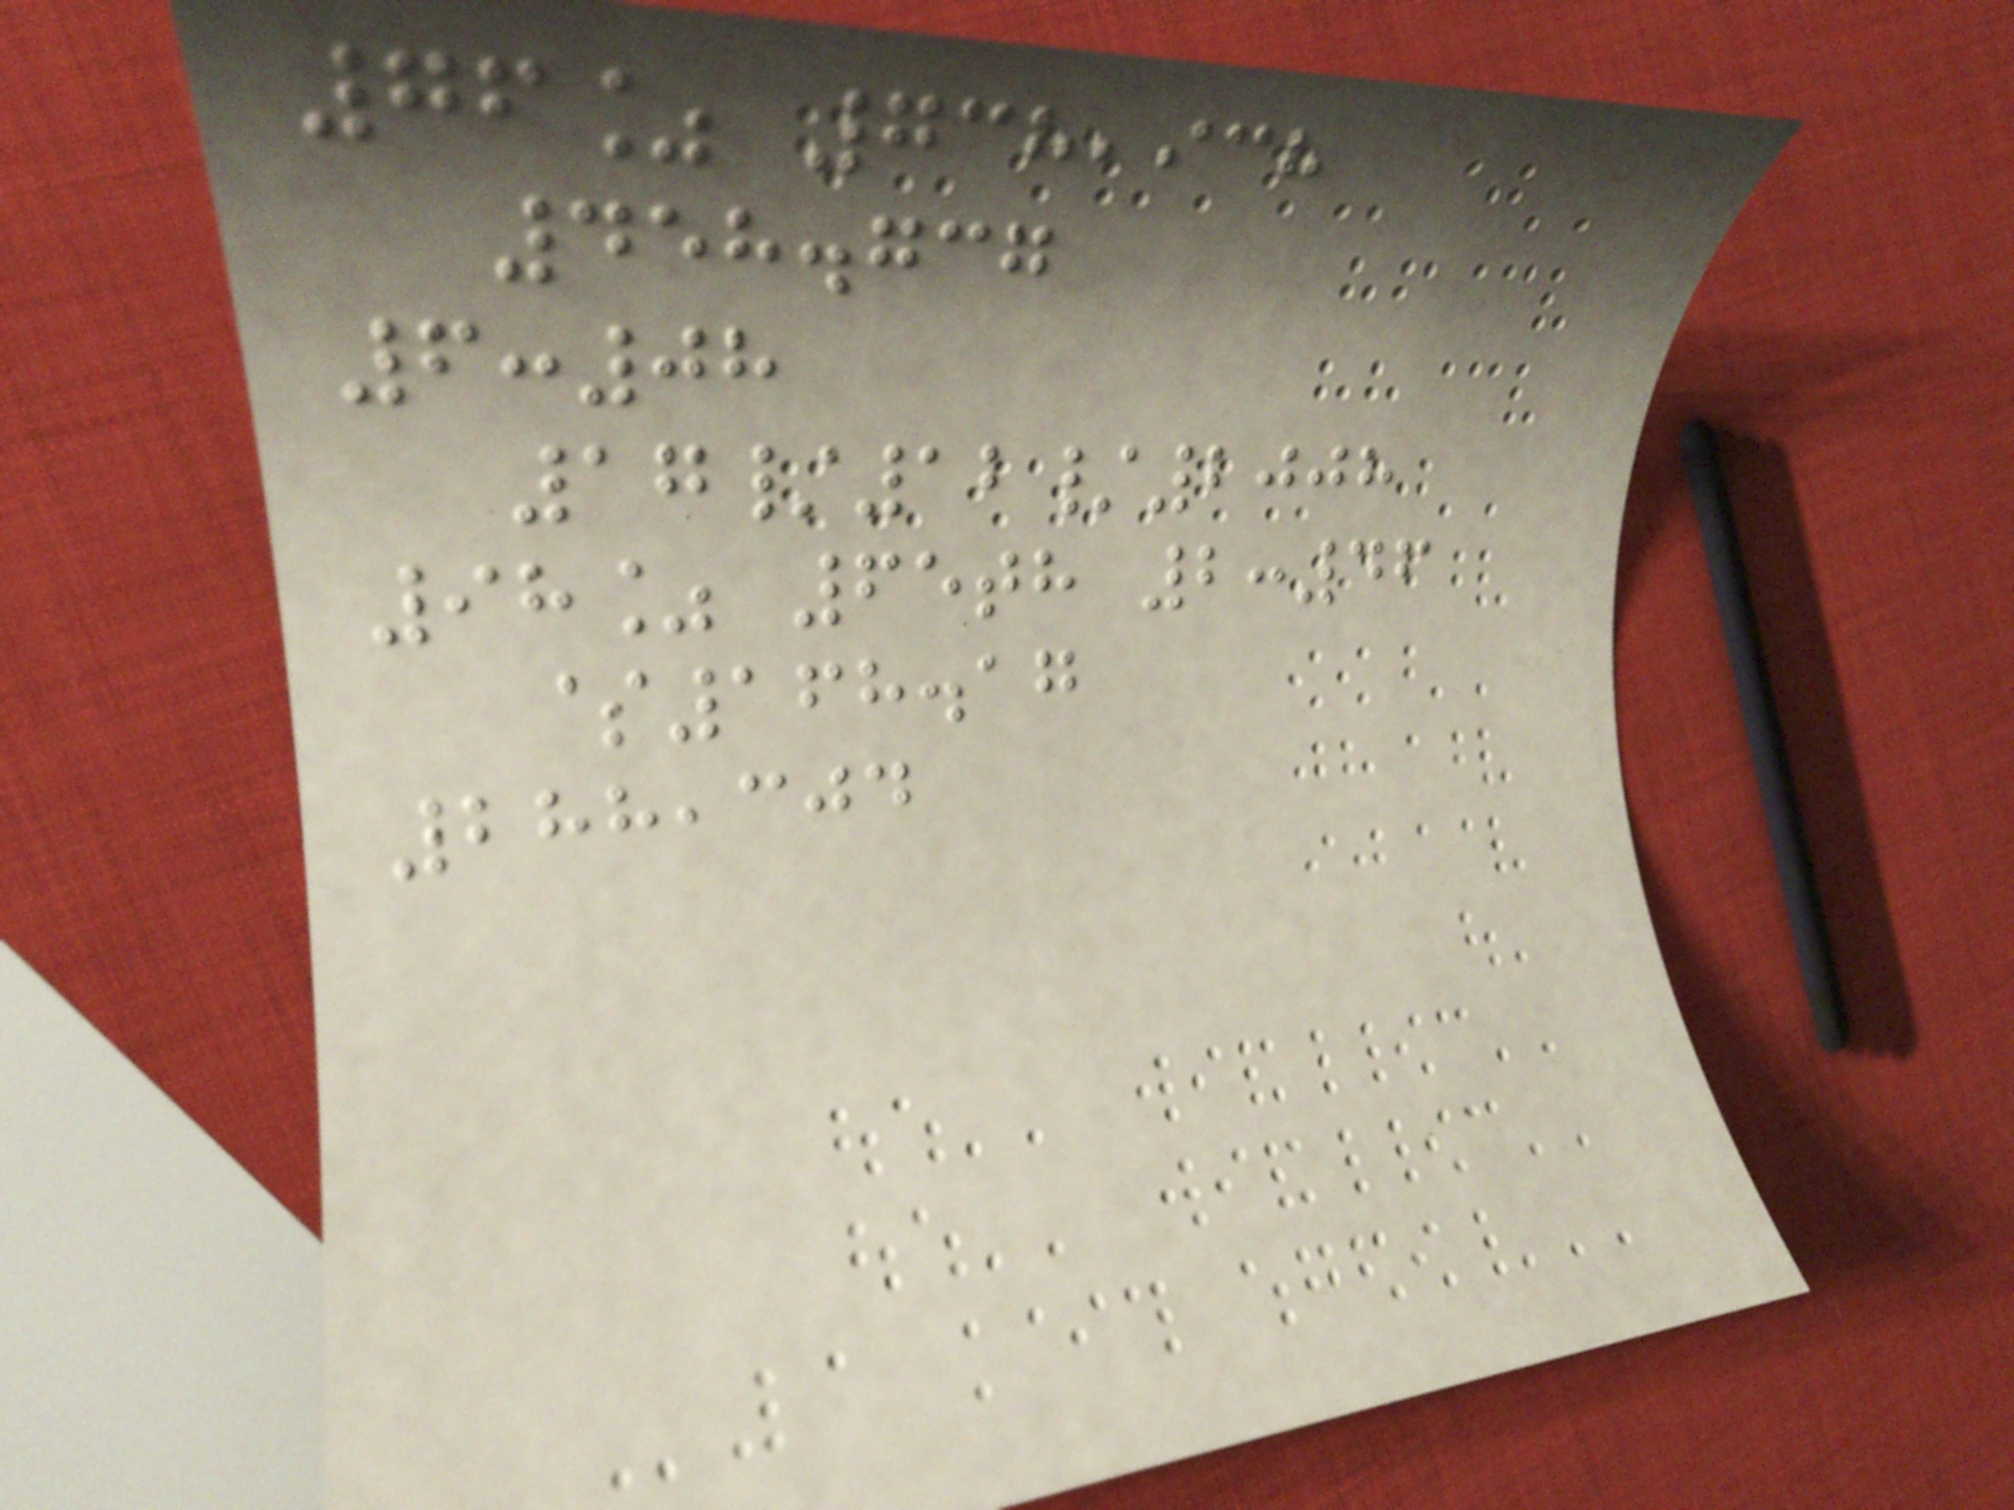76% 738,938
458.737
6:08
17/12/2008
98% 65th 2:46
$168.17
288,304
